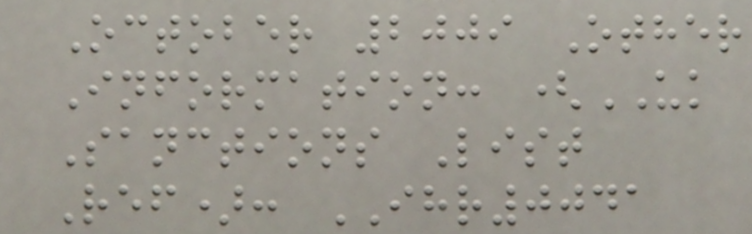October 2009 Other
Information: (UK
Sanctions List
Ref): IHR0041
